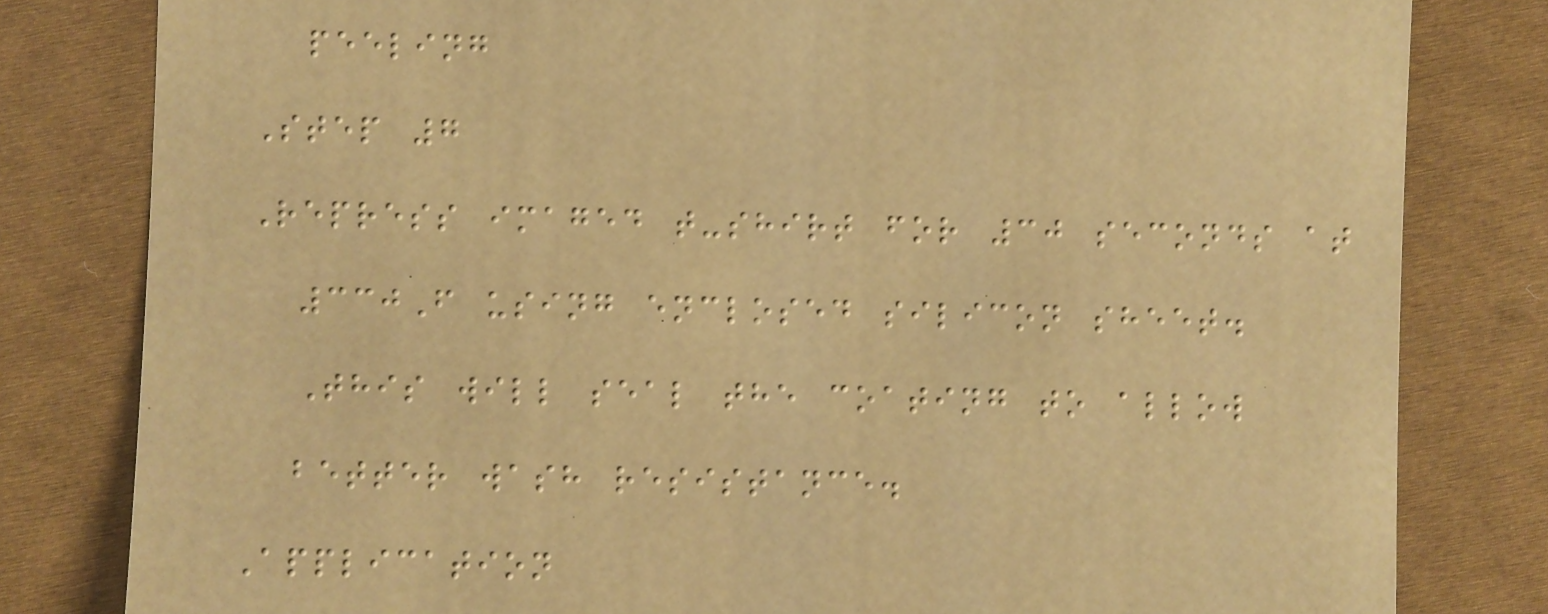peeling
Step 7
Repress imaged t-shirt for 30 seconds at
330F using enclosed silicon sheet.
This will seal the coating to allow
better wash resistance.
Application
